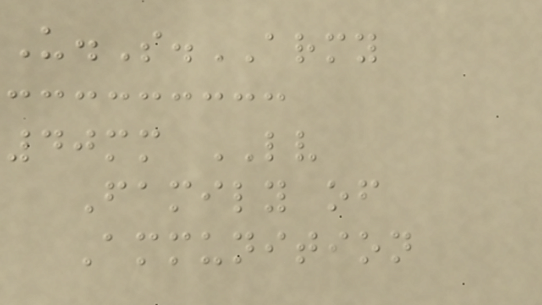U.S.ARMY
40mm LV
Family of
Ammunition
